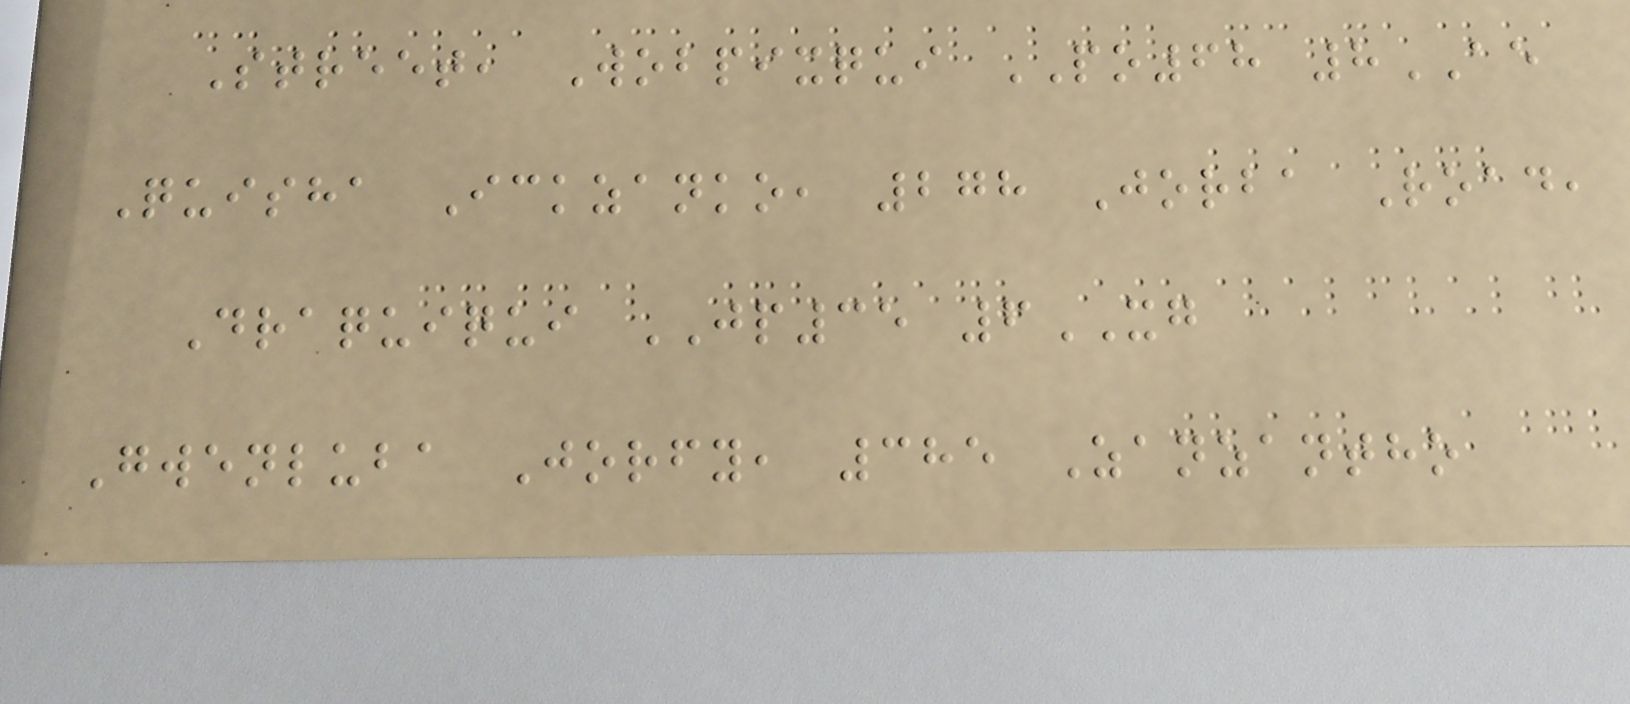Street, Wobpixqui PO68 8AE
Quisha Ickzanko, 278 Jorba Road,
Draquiqui JP35 6XG
Gwenluba Jorfy, 385 Zanzantho
